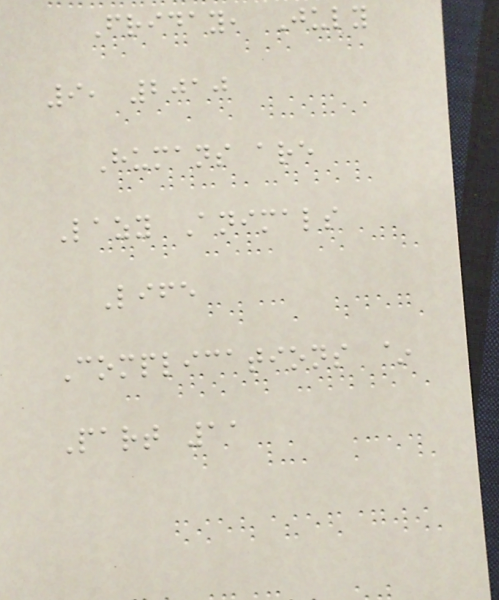Friday, July
9, 2010
Humans are
Lazy Animals
Life
Complications ~
Part 11
